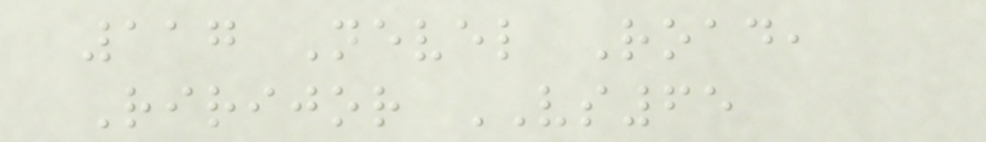117 Nevel Road,
Ririjor VS65
